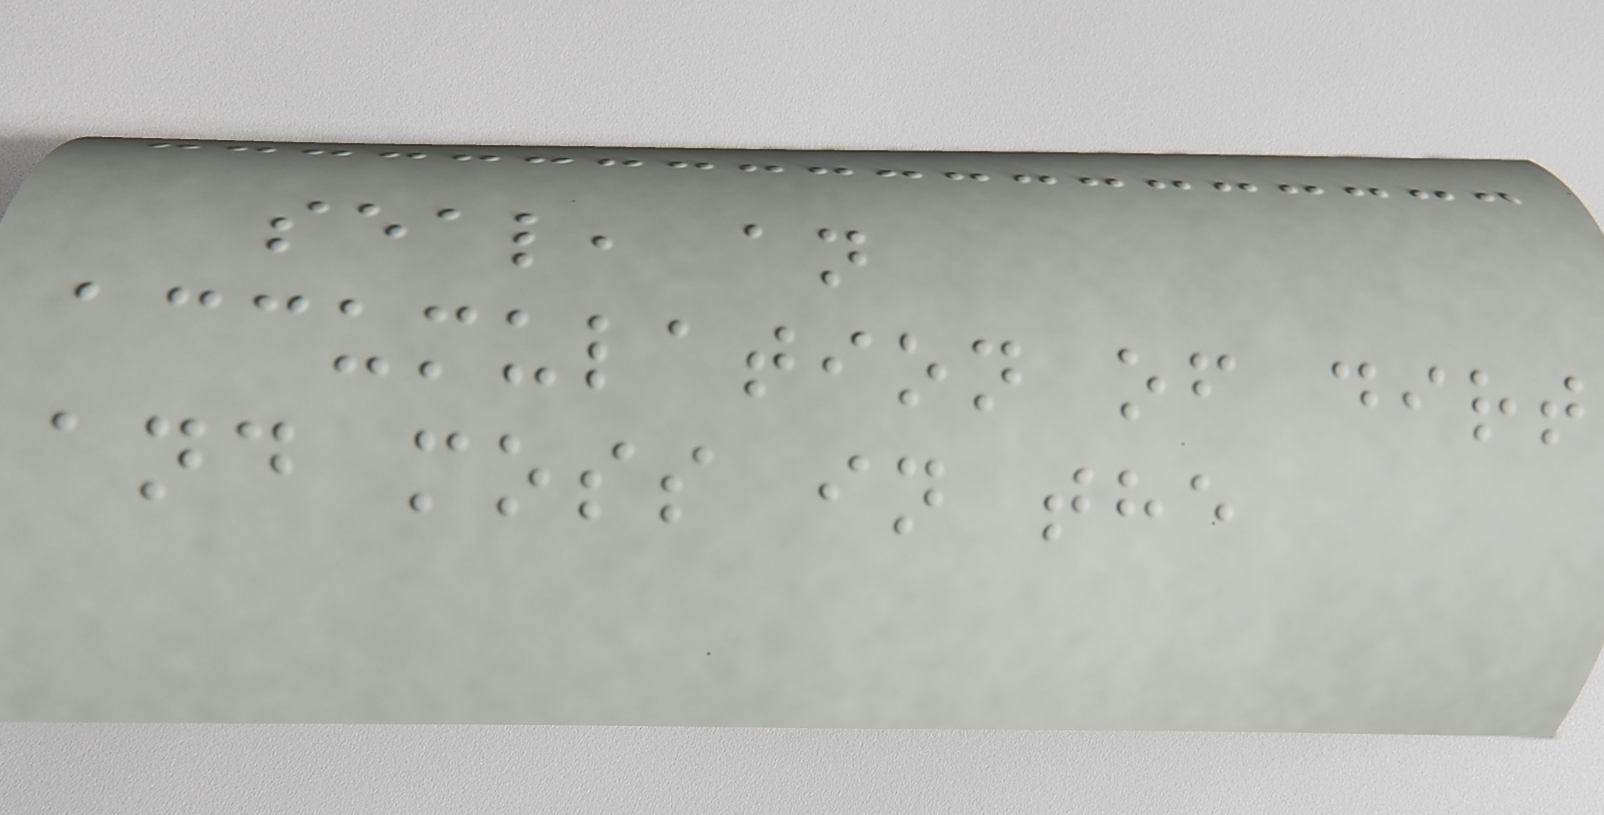seal, an
accumulation of dirt
and moss in the
